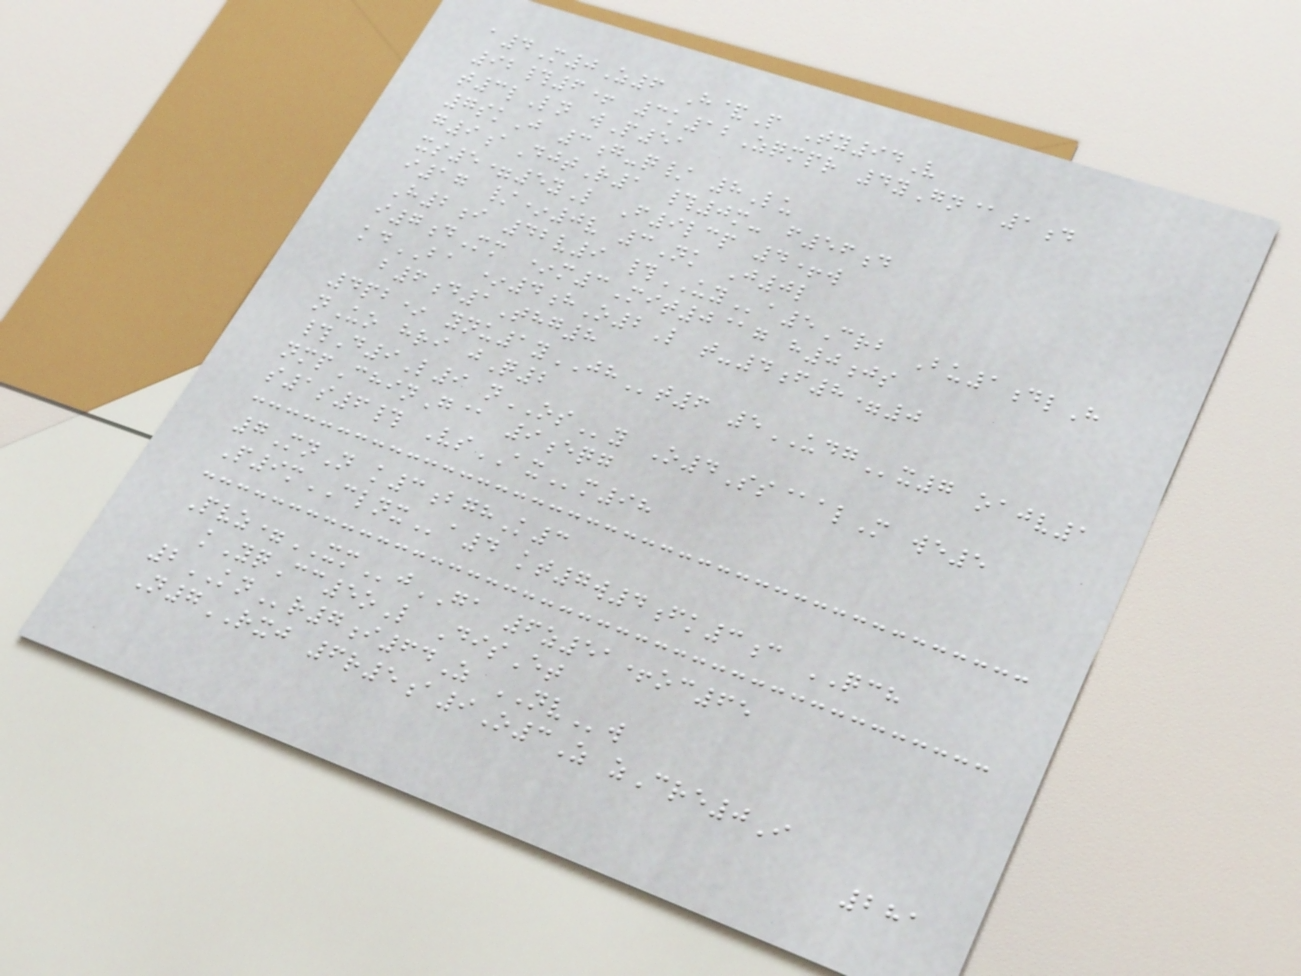a4M0Z6 H&P Ty94V
92#6+ 3k12Zqmpr 4yGn@1d
t3lLn wP51
7skJ 3g-q/ 8Lu
g9aDjtR1 #0m- f56d
xs5=5yL F9lcp 4+w
i17 /*0v 3Nk J0l
H2i 42v9 #UYa5Crb Bu1dlH
i7dMm *m3Mit0@g h0js
kdBA *4hO2L t-4f8=0
b6d1Thg8
4pb* ynu1yJHt6 5UDGx7 oajv1
nUo hri jQ2
#D9L9 nOSy O4Ss@alM we5
nmpChinG@ 9eqg
s1s6# VsAXm98
7MnN k3bghK3
P9mCLNXa4 kt7w4fk3c QCH
Pvz=XMjGA 6z51+oc65
kYqCc5oL DisEt
2KNr7i64Z NVw
N7RXJ 6r5a9O3Z zCre0I
281
